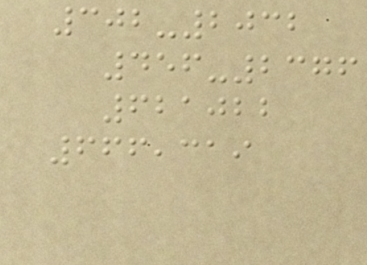302-2032
456-2376
621022
666,319
